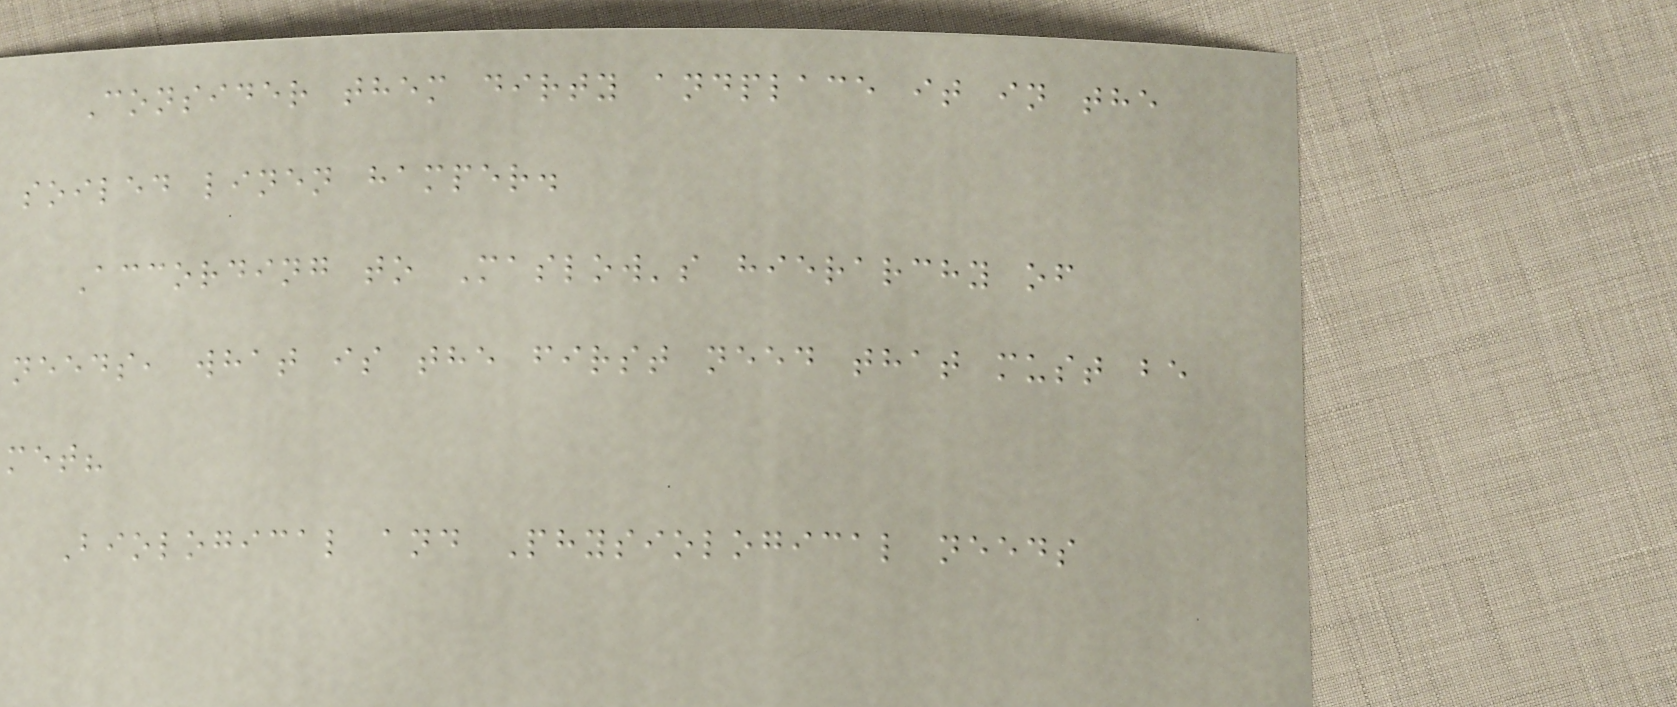Consider them dirty andplace it in the
soiled linen hamper.
According to Maslow's hierarchy of
needs, what is the first need that must be
met?
Biological and Physiological needs
